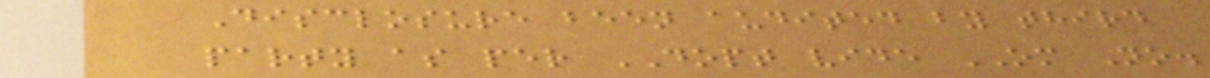Disclosure been audited by third
party as per DOPT vide OM No.
